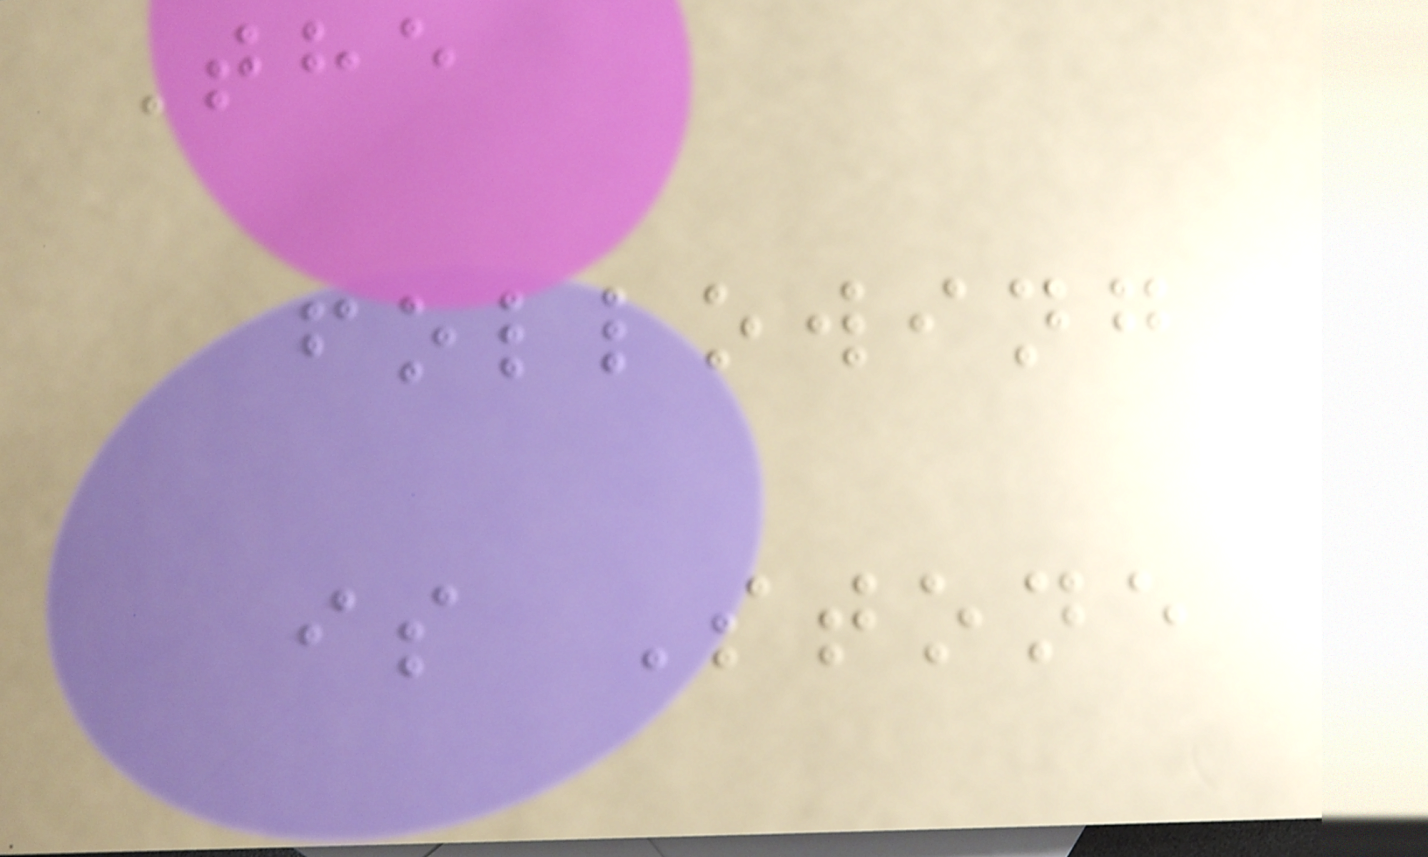The
following
is Stone
